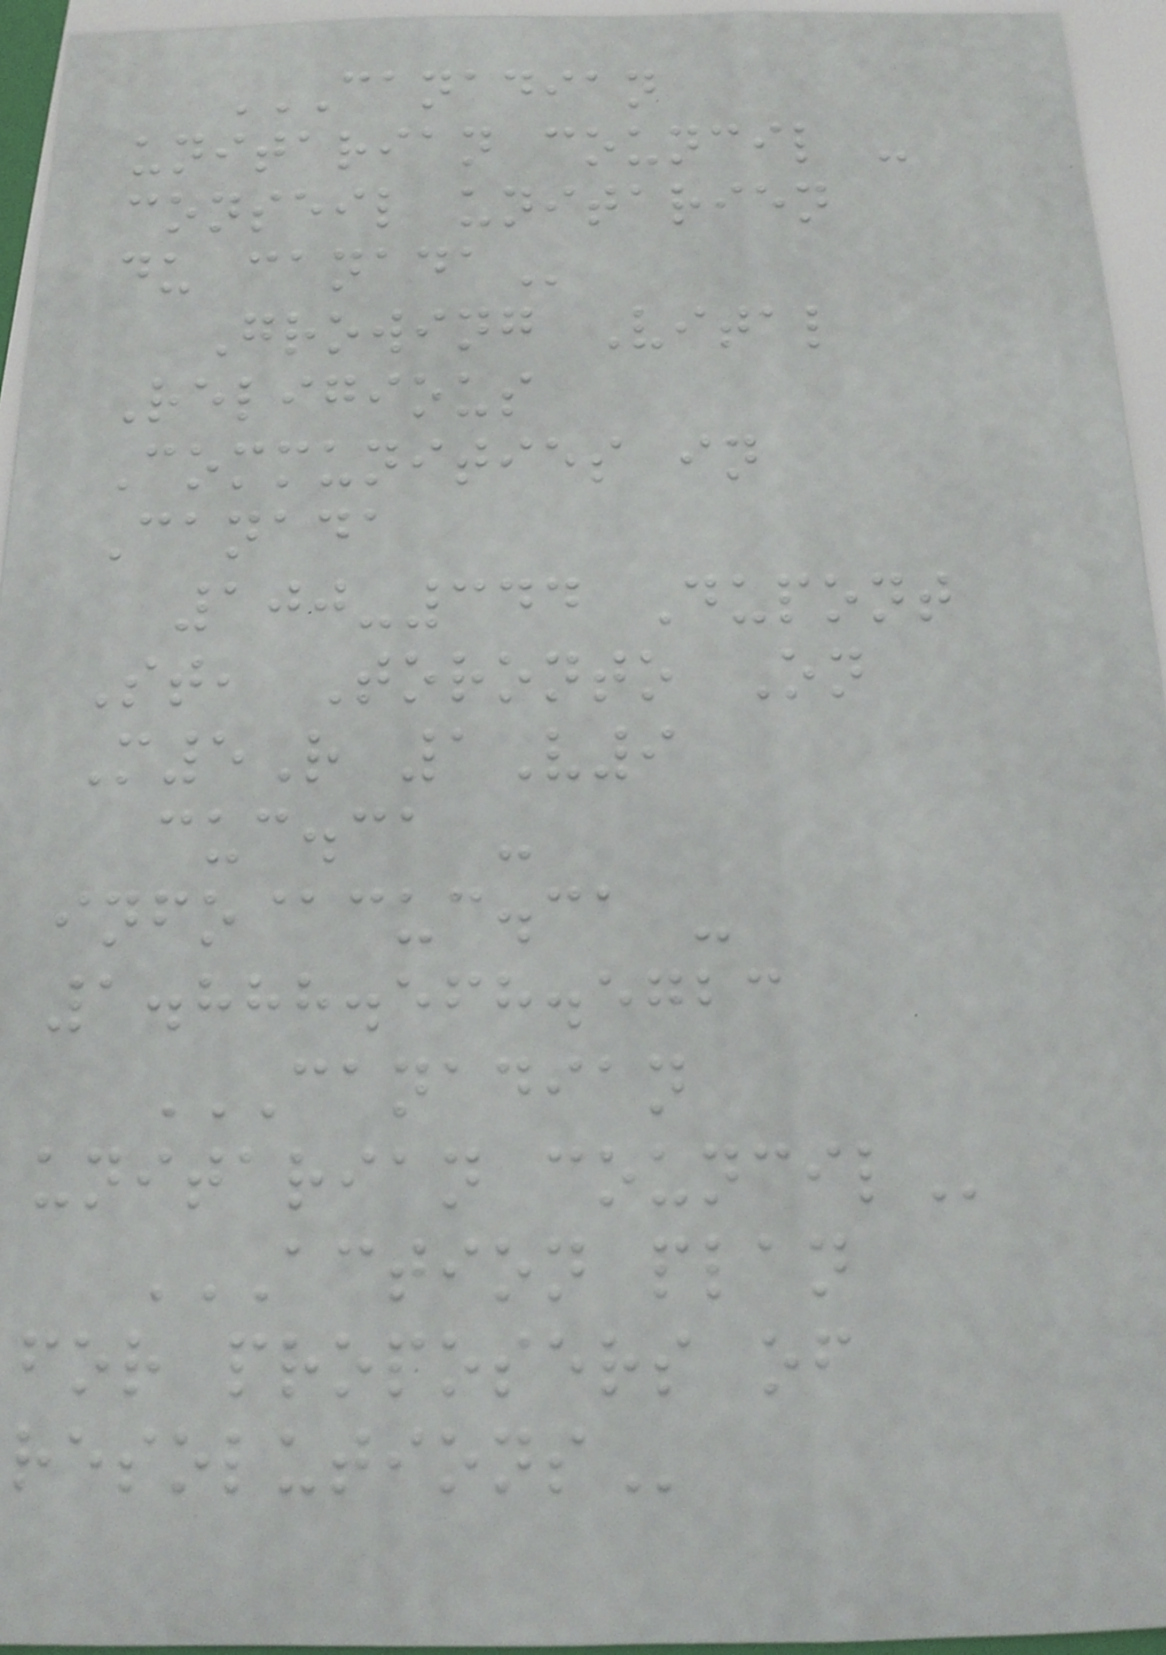CANADIAN
UNITARIAN COUNCIL -
CONSEIL UNITARIEN
DU CANADA
Growing Vital
Religious
Communities in
Canada
100-344 Dupont
St, Toronto On
M5R 1V9
cuc.ca -
info@cuc.ca -
1.888.568.5723
CANADIAN
UNITARIAN COUNCIL
ACTION PLAN
FOR PROPOSERS OF
RESOLUTIONS
